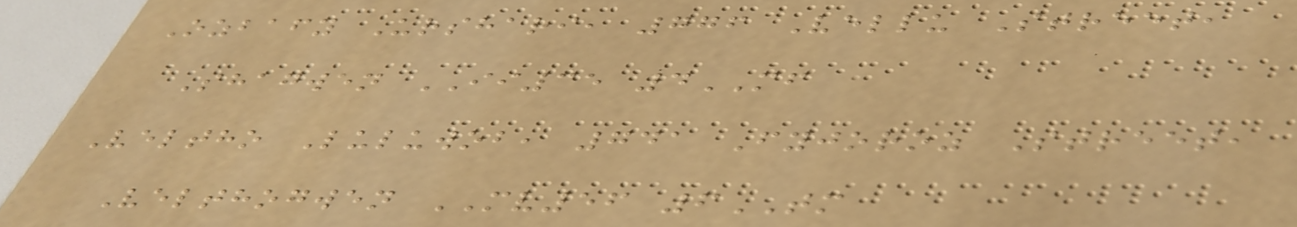Ozbafy Urshari, 776 Vellu Street,
Shagwen II35 4MF
Veltho Luluwob, 741 Fyjoroz Street,
Velthogwen MV56 6TM
